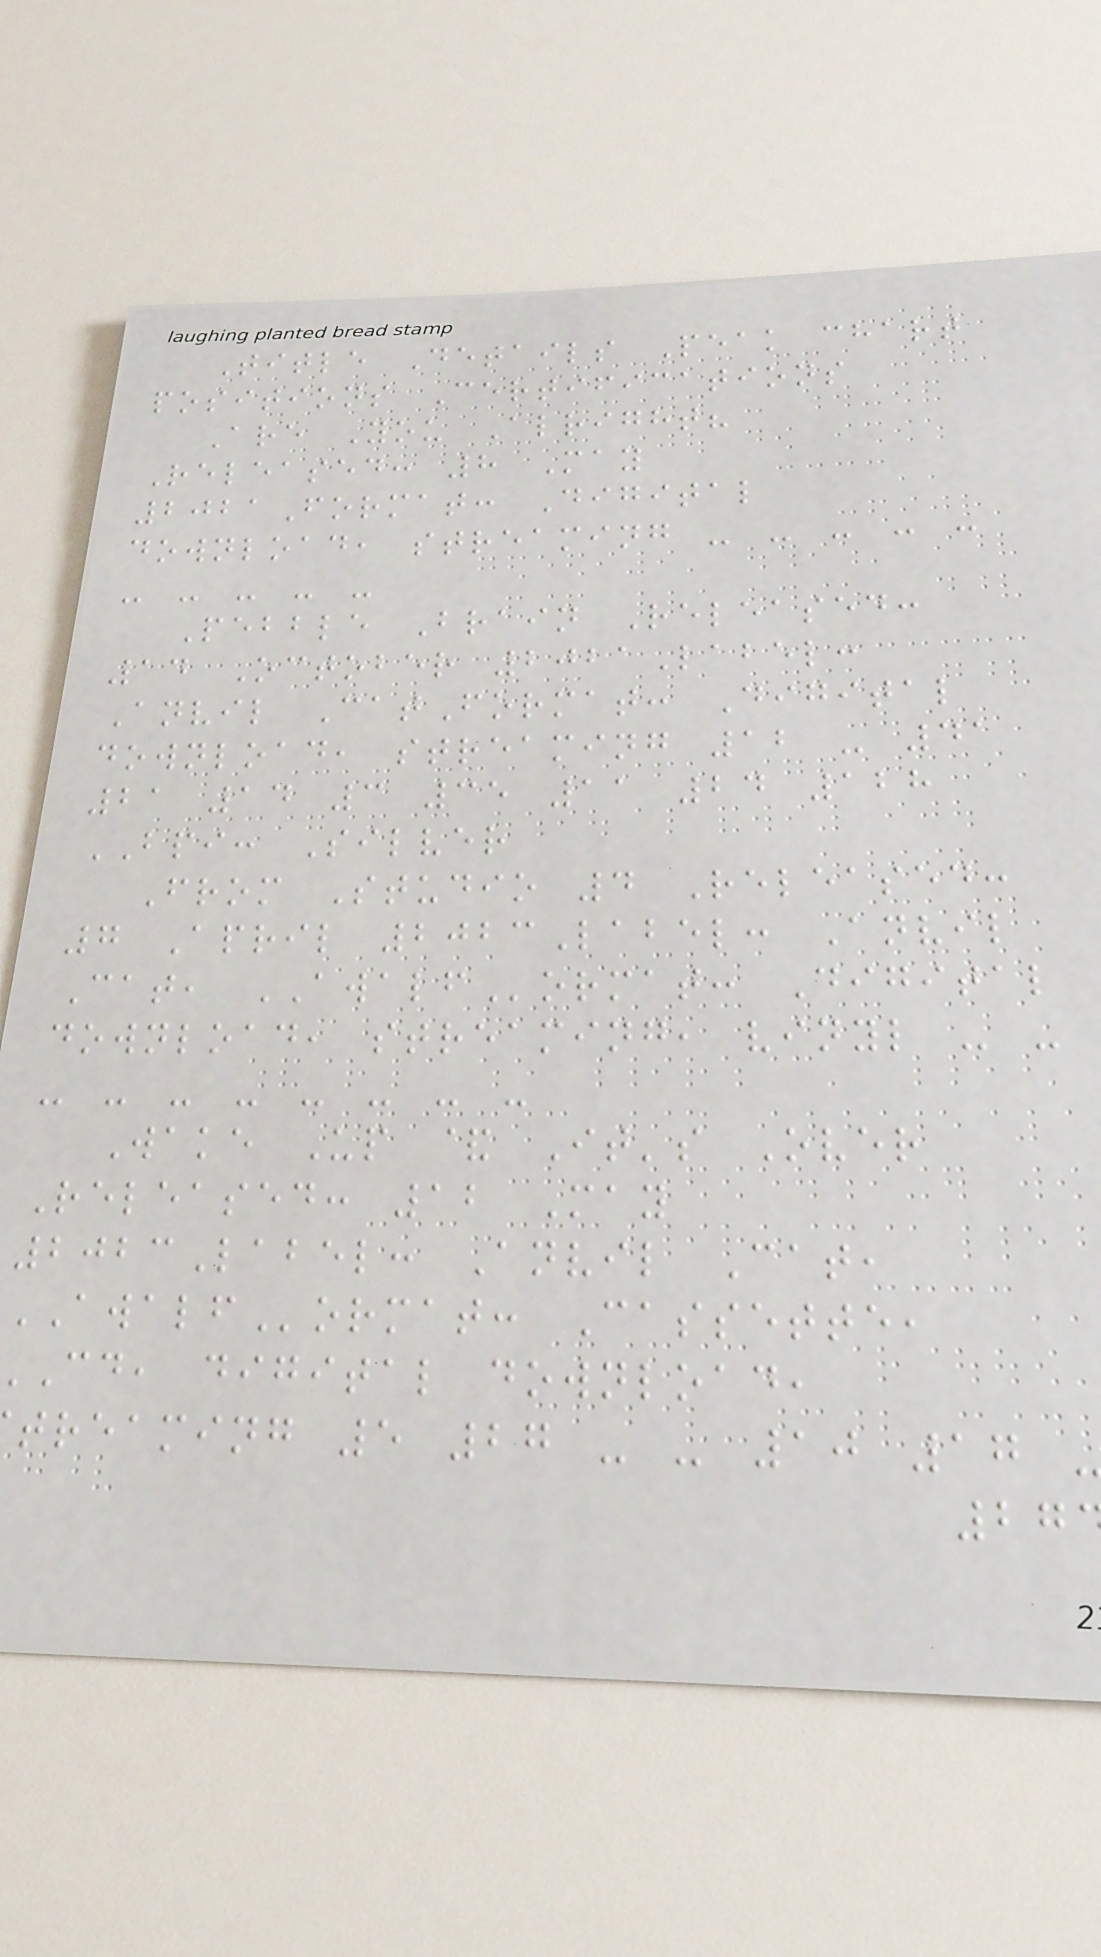Title Details Peak chart
positions Certifications
Are You Alright?
Released: 8 May
2021Format: Digital
download, streaming - - - - -
- - - - -
Pebble Brain Released:
14 October 2021Label:
Anvil CatFormat: Digital
download, streaming 12 - 41
21 14 3 35 11 24 128
BPI: Silver
From Studio 4 Released:
7 April 2023Label: Anvil
Cat, AWALFormat: Digital
download, streaming, vinyl - -
- - - - - - - -
Wake Up & It's Over
Released: 12 May
2023Label: Anvil Cat,
AWALFormat: Cassette,
cd, digital download,
treaming 5 27 - - 10 17
